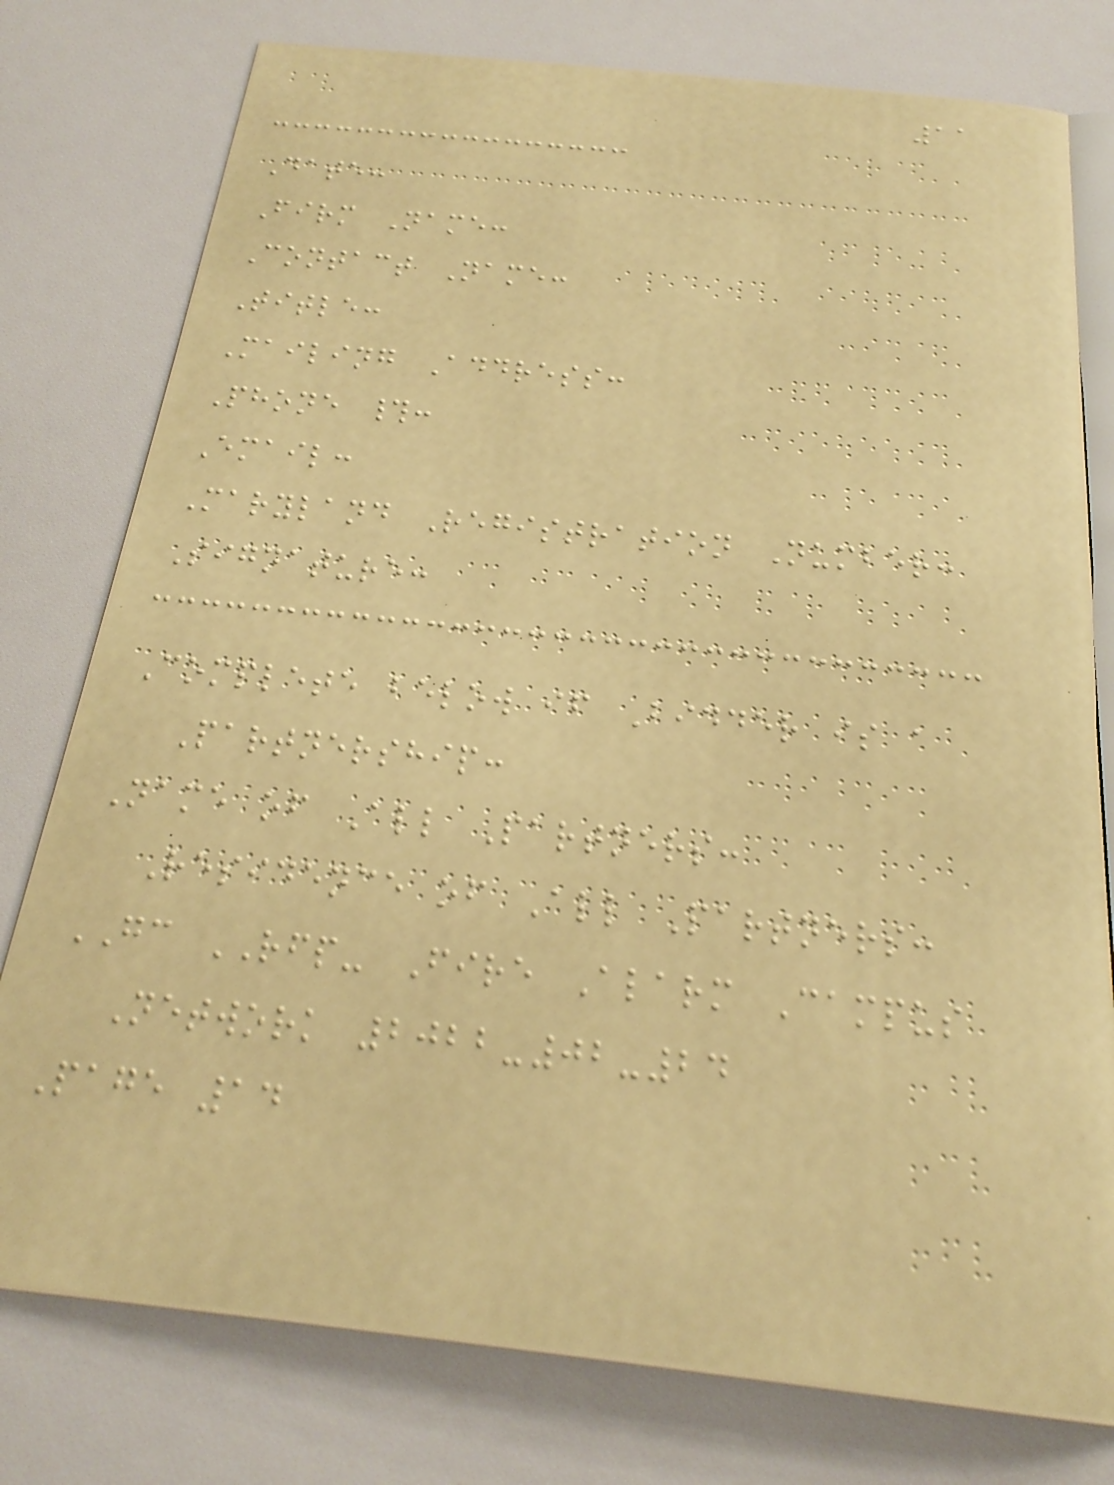11
Date:
Firm Name:
Contact Name:
Title:
Mailing Address:
Phone #:
Email:
Maryland Registration Number:
Signature:
Complete below if Bidder is a
Partnership:
Name of All Partners:
Residence of All Partners:
GC RFP- Fire Alarm Campus
Network 2022-02-24
Page 14
